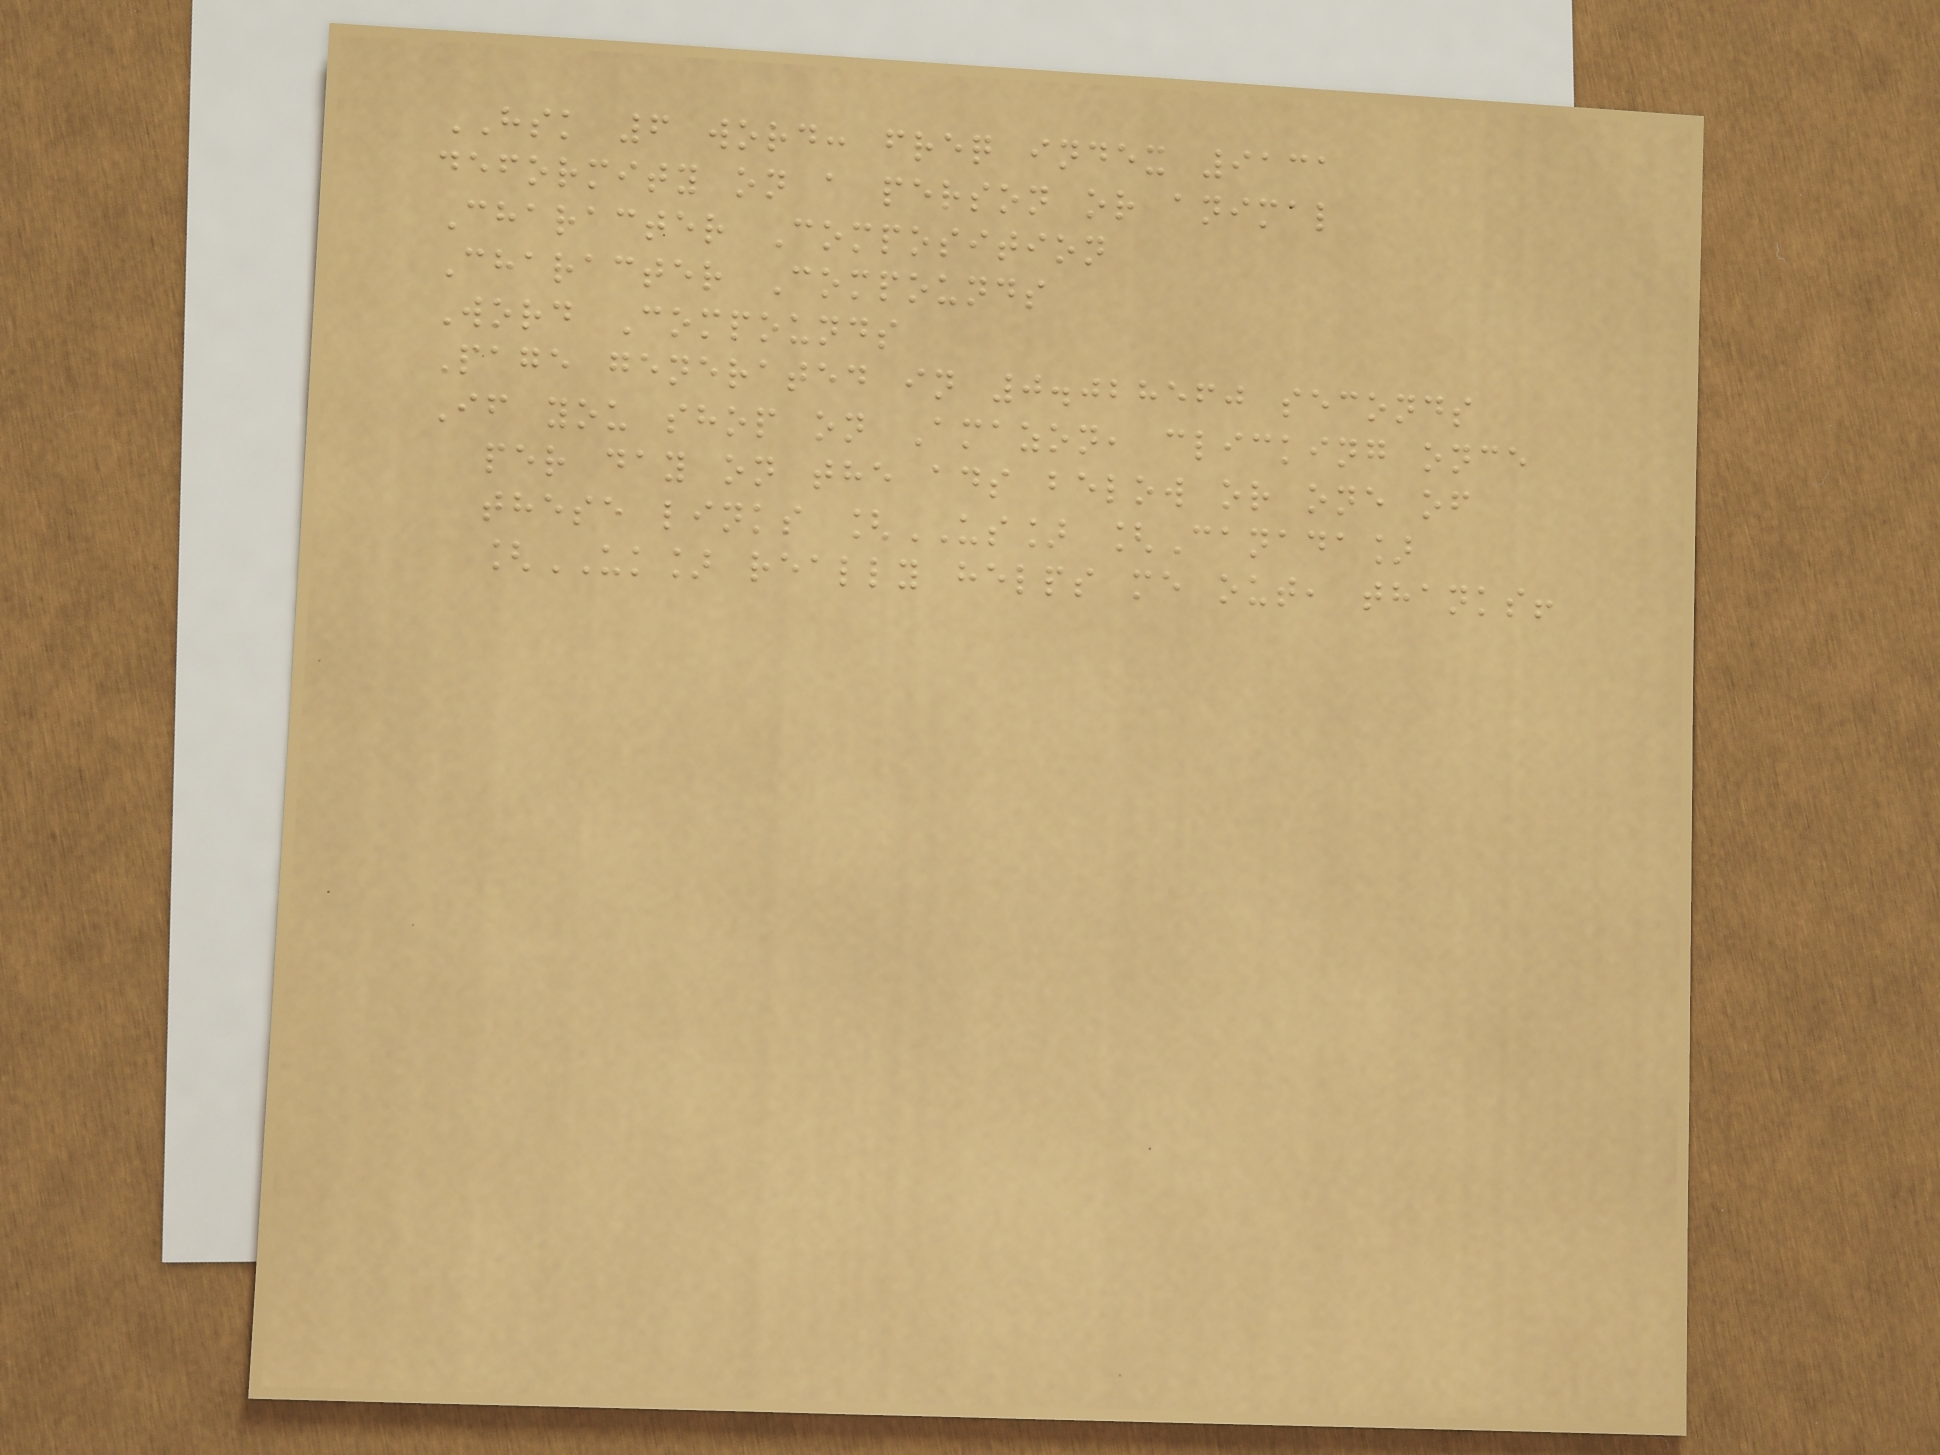HSK 6 word: freq index 9131
deformity on a person or animal
Character Composition
Character Compounds
Word Compounds
Page generated in 0.028560 seconds
If you shop on Amazon, clicking once
per day on the ads below or one of
these links [US] [Canada]
[UK] really helps me out, thanks!
